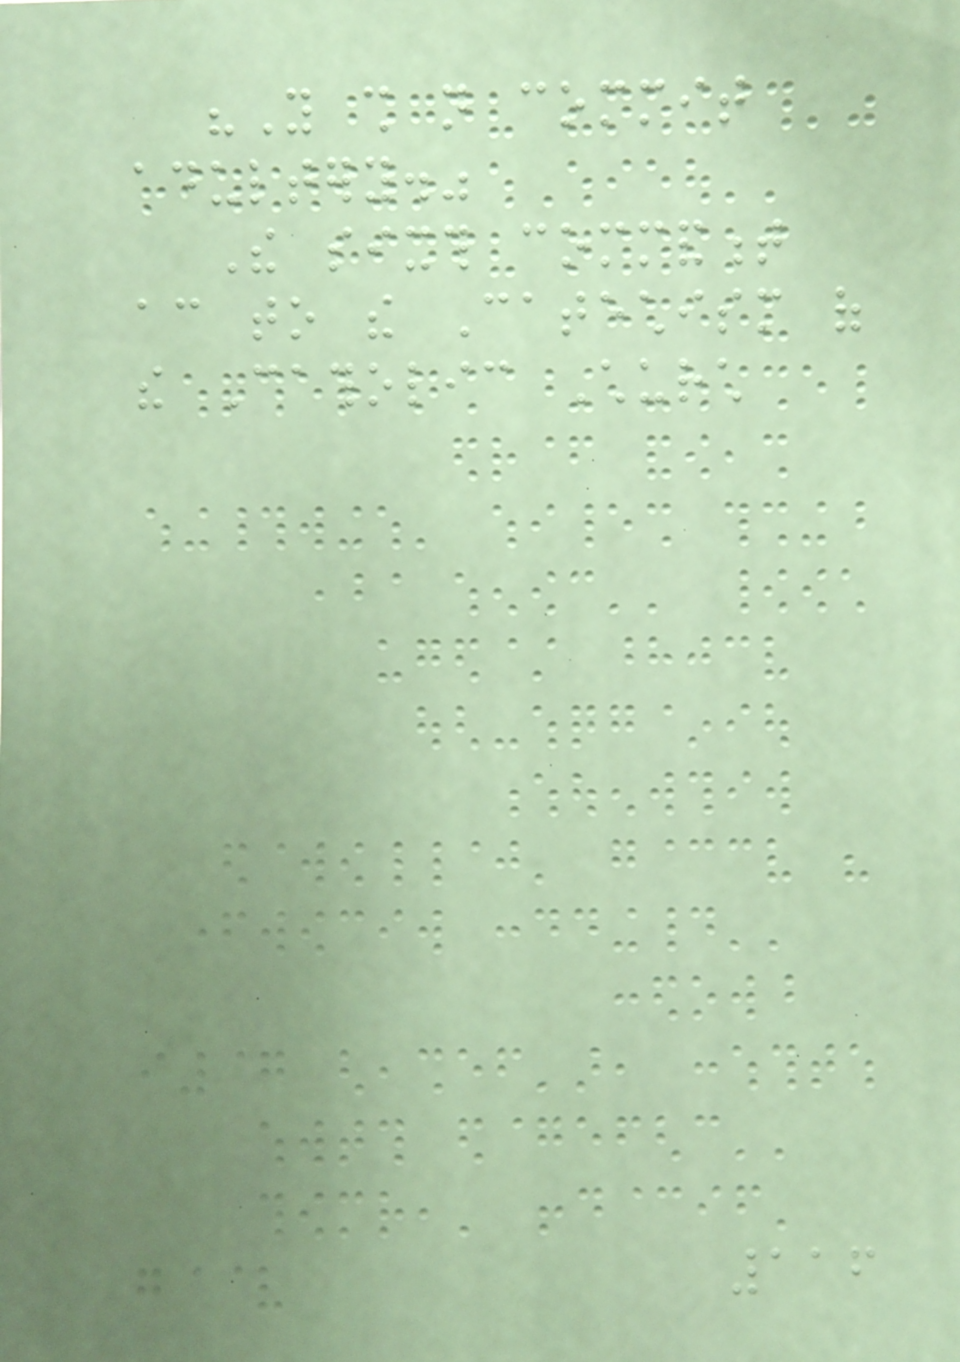"You shall not commit
adultery."
The sixth commandment
according to the Catechism of
the Catholic Church
116
